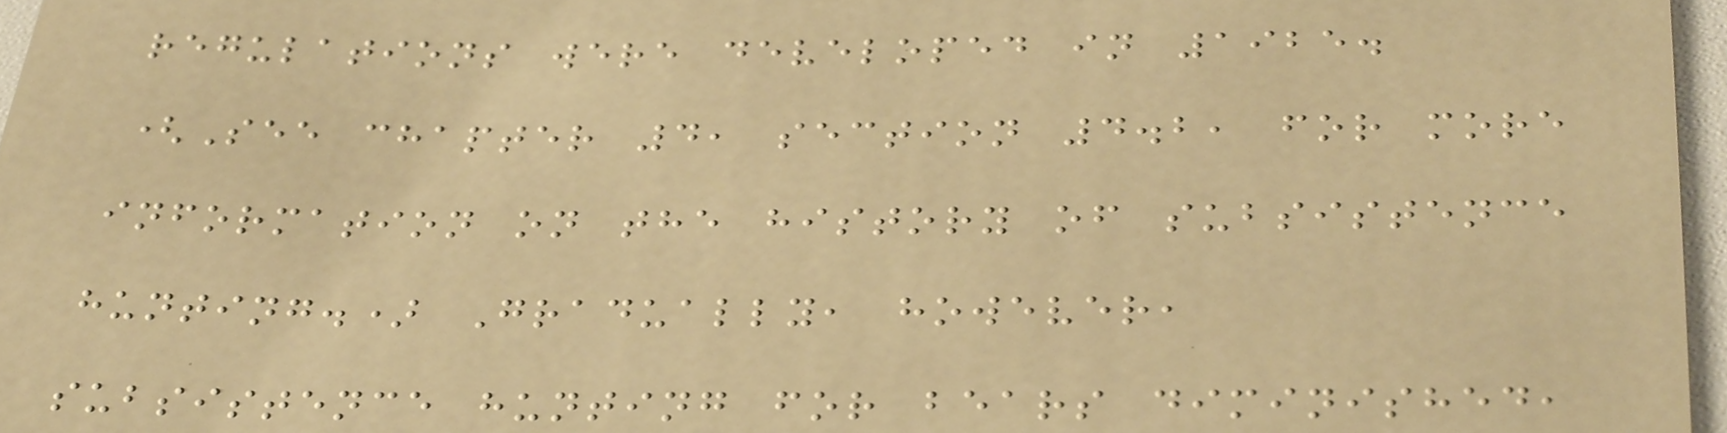regulations were developed in 1925.
(See chapter 4, section 4.2, for more
information on the history of subsistence
hunting.) Gradually, however,
subsistence hunting for bears diminished,
